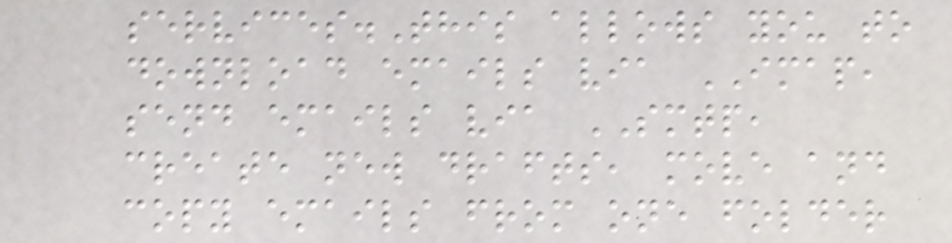services.This allows you to
download emails via IMAP,
send emails via SMTP,
create new drafts, move and
copy emails from one folder
